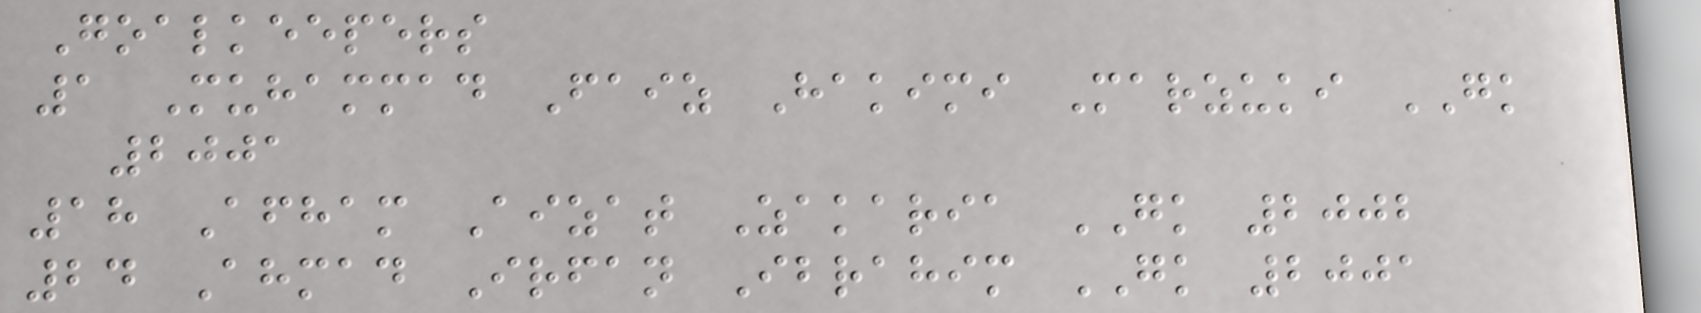Goalkeepers
1 Muhammad Faiz Hakimi Marzuki GK
2001
18 Afham Aizat Zakaria GK 2002
24 Ahmad Irfan Ibrahim GK 2001
